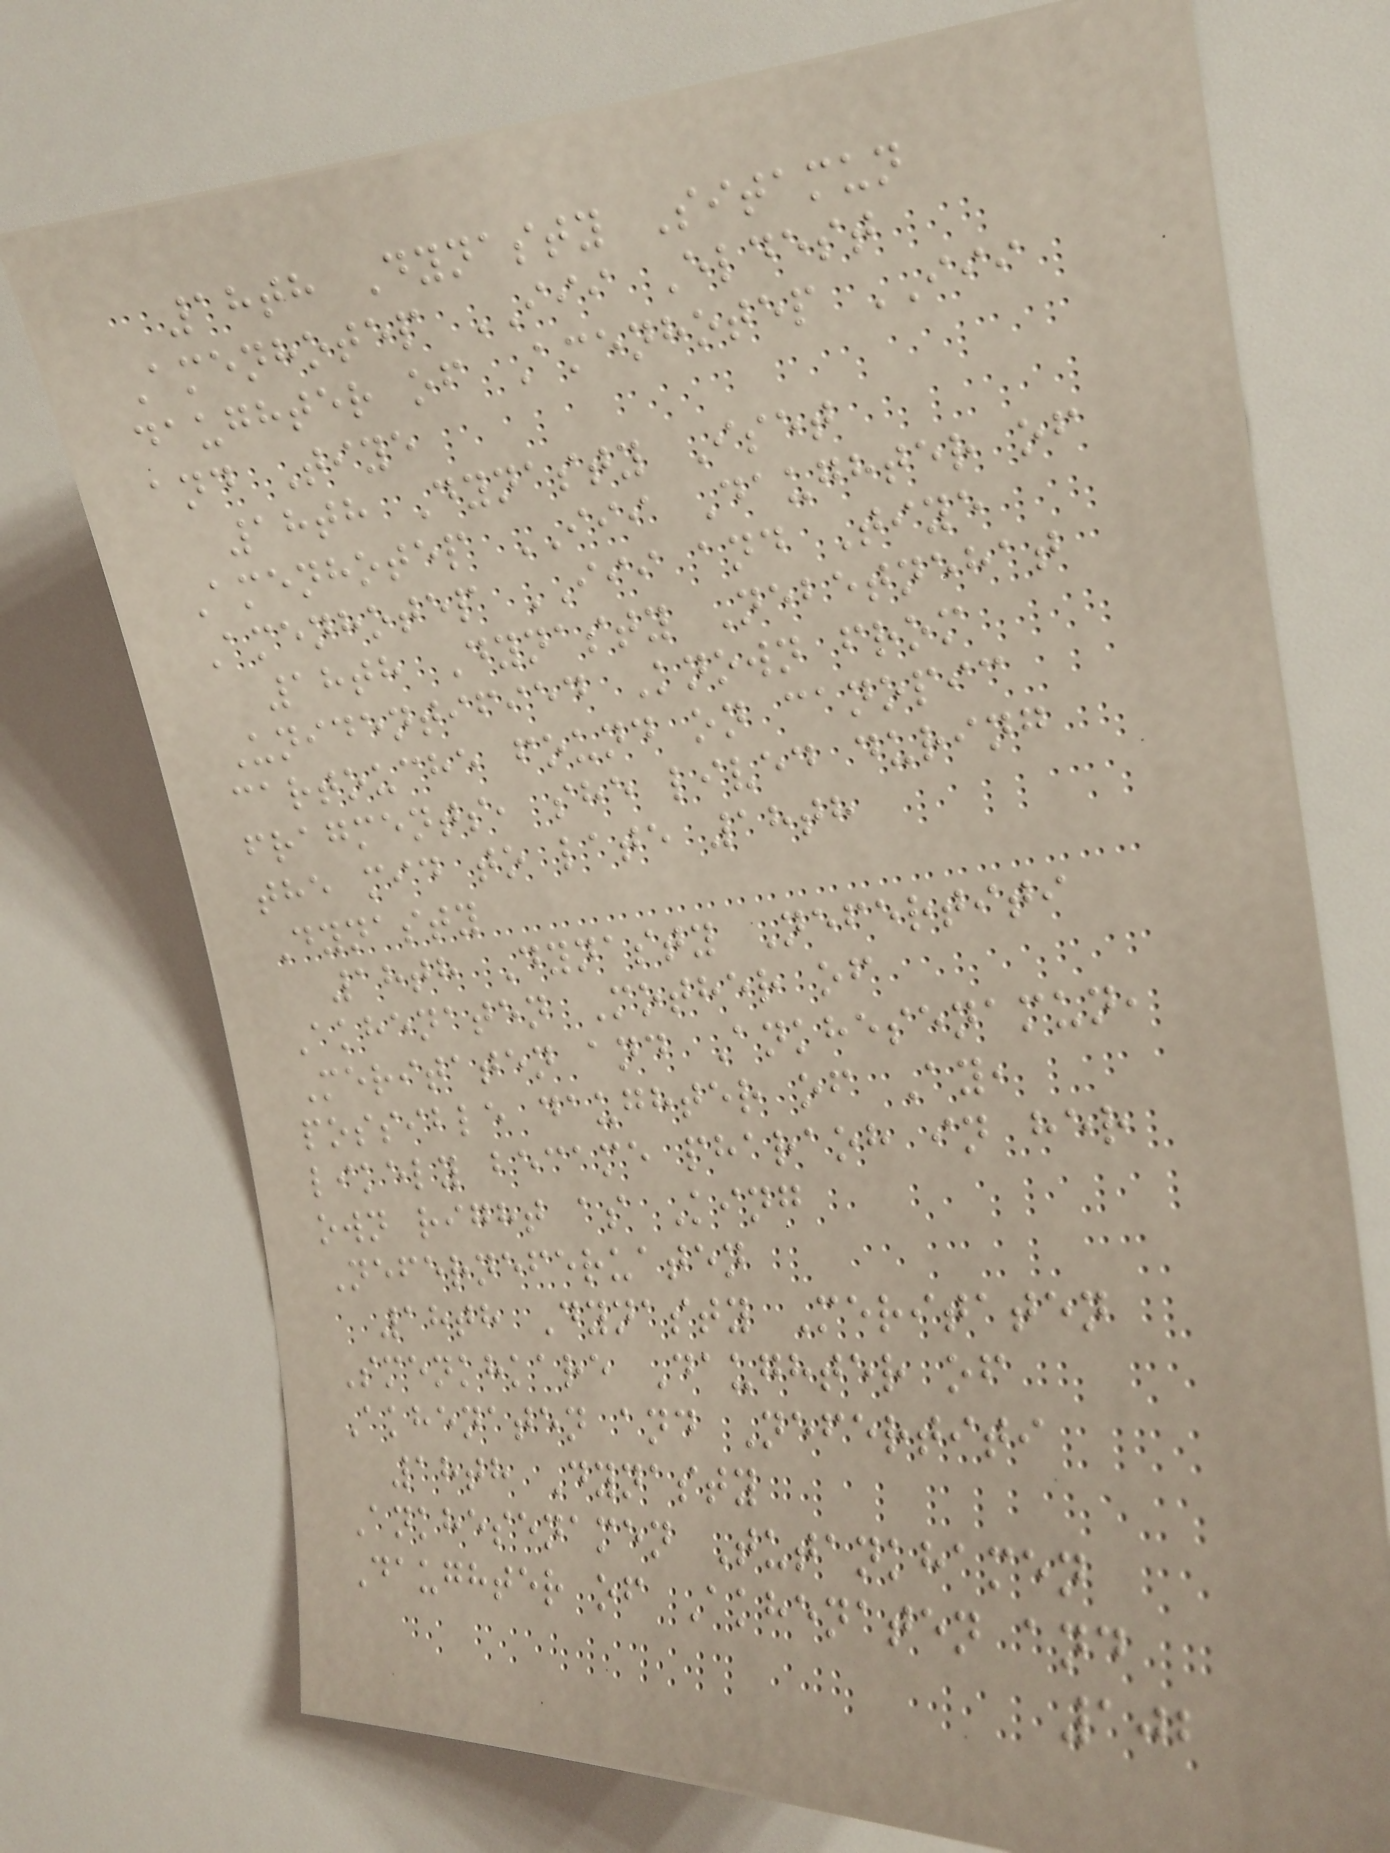18th Dynasty Sitamun
Amenhotep III Eldest
daughter of Amenhotep III
and Tiye
18th Dynasty Iset
Amenhotep III Daughter of
Amenhotep III and Tiye
18th Dynasty Nebetnehat
Unidentified Known from
cartouche found on canopic
fragments, she lived during
the mid to late 18th
Dynasty
18th Dynasty Nefertiti
Akhenaten Mother of
Meritaten and Ankhesenamun,
possible daughter of Ay,
likely became pharaoh in her
own right as King
Neferneferuaten
18th Dynasty Meritaten
Smenkhkare Daughter of
Akhenaten and Nefertiti
18th Dynasty
Ankhesenamen Tutankhamen
Daughter of Akhenaten and
102
